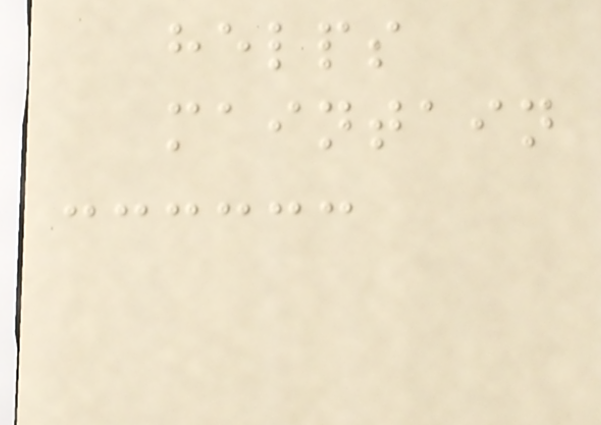helps
maintain
